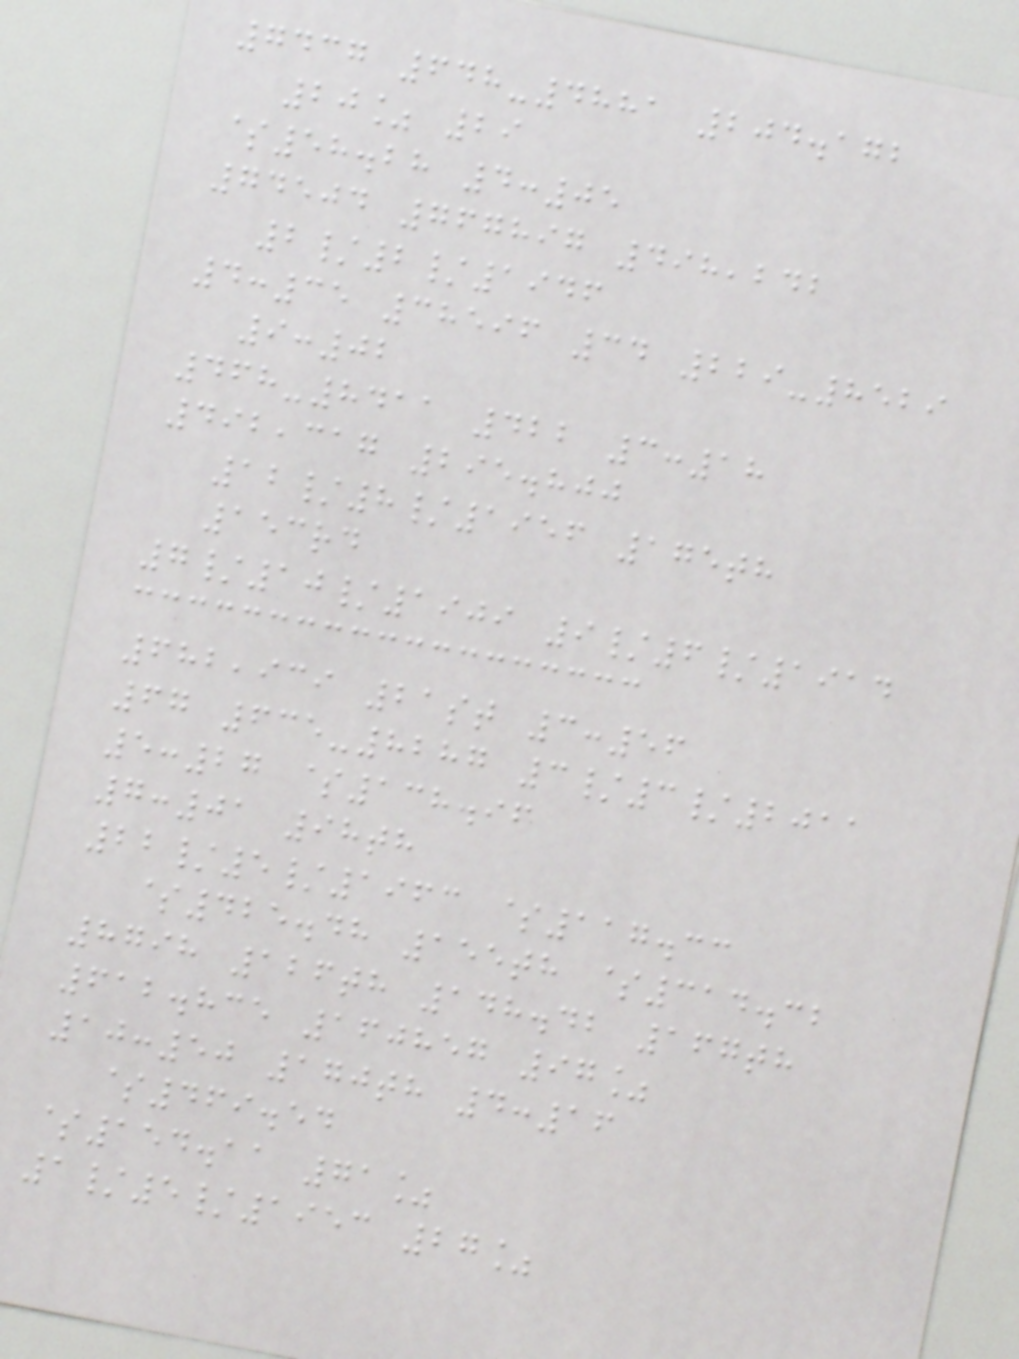7437 648-4881 204.172
20% 29
$58.28 4:05
74504 767897 498,242
2/2/1946
4:35 38596 34 229-8529
9:02
468-8411 422 3:18
492,317 295.800
12/8/1956 175th
153rd
7/10/1909 9/6/1914
682,939 21st 3:56
67 635-8287 3/3/2011
5:27 $138.96
7:01 98th
22/5/1963 $117.33
$425.48 155th $314.32
8798 126th 148.42 167th
612.835 160857 97%
10:50 170th 4:16
$469.54
$154.11 71%
1/5/1953 27%
